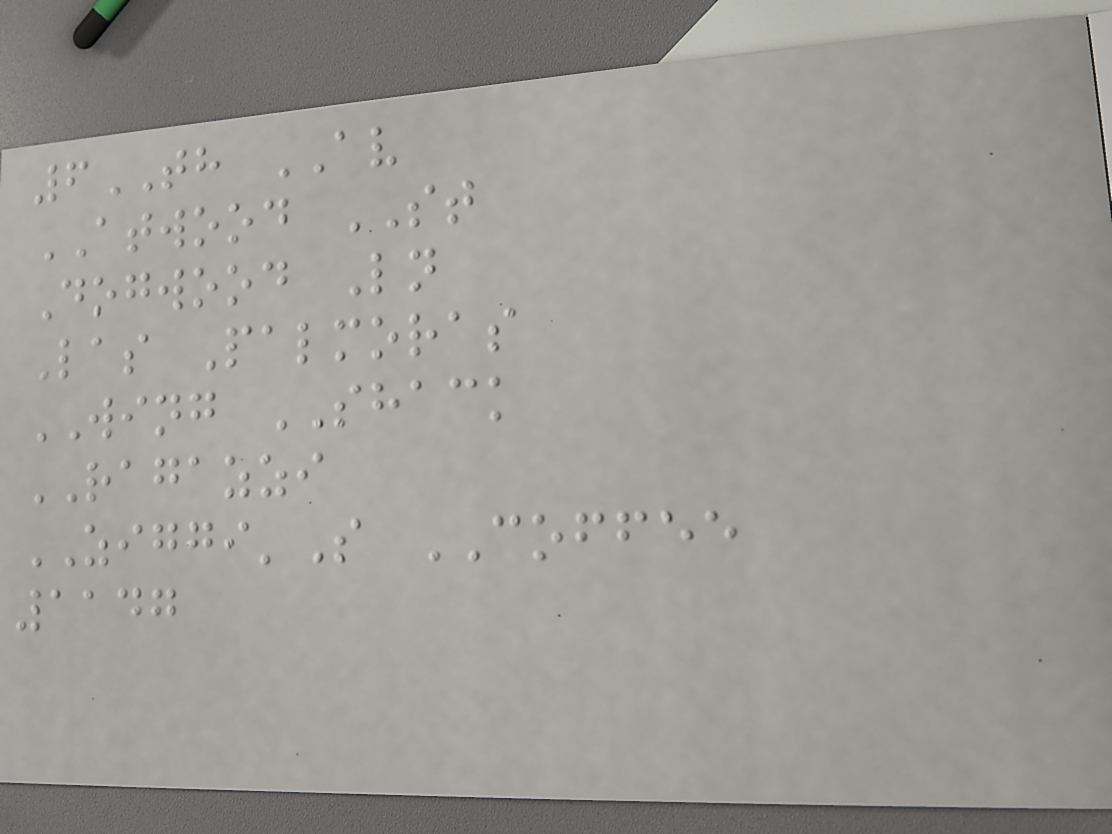6TH AV
ATWOOD ST
Dogwood Ln
Las Palmoras
WING SHACK
RAGAZZI
ZIGGI'S COFFEE
1147
